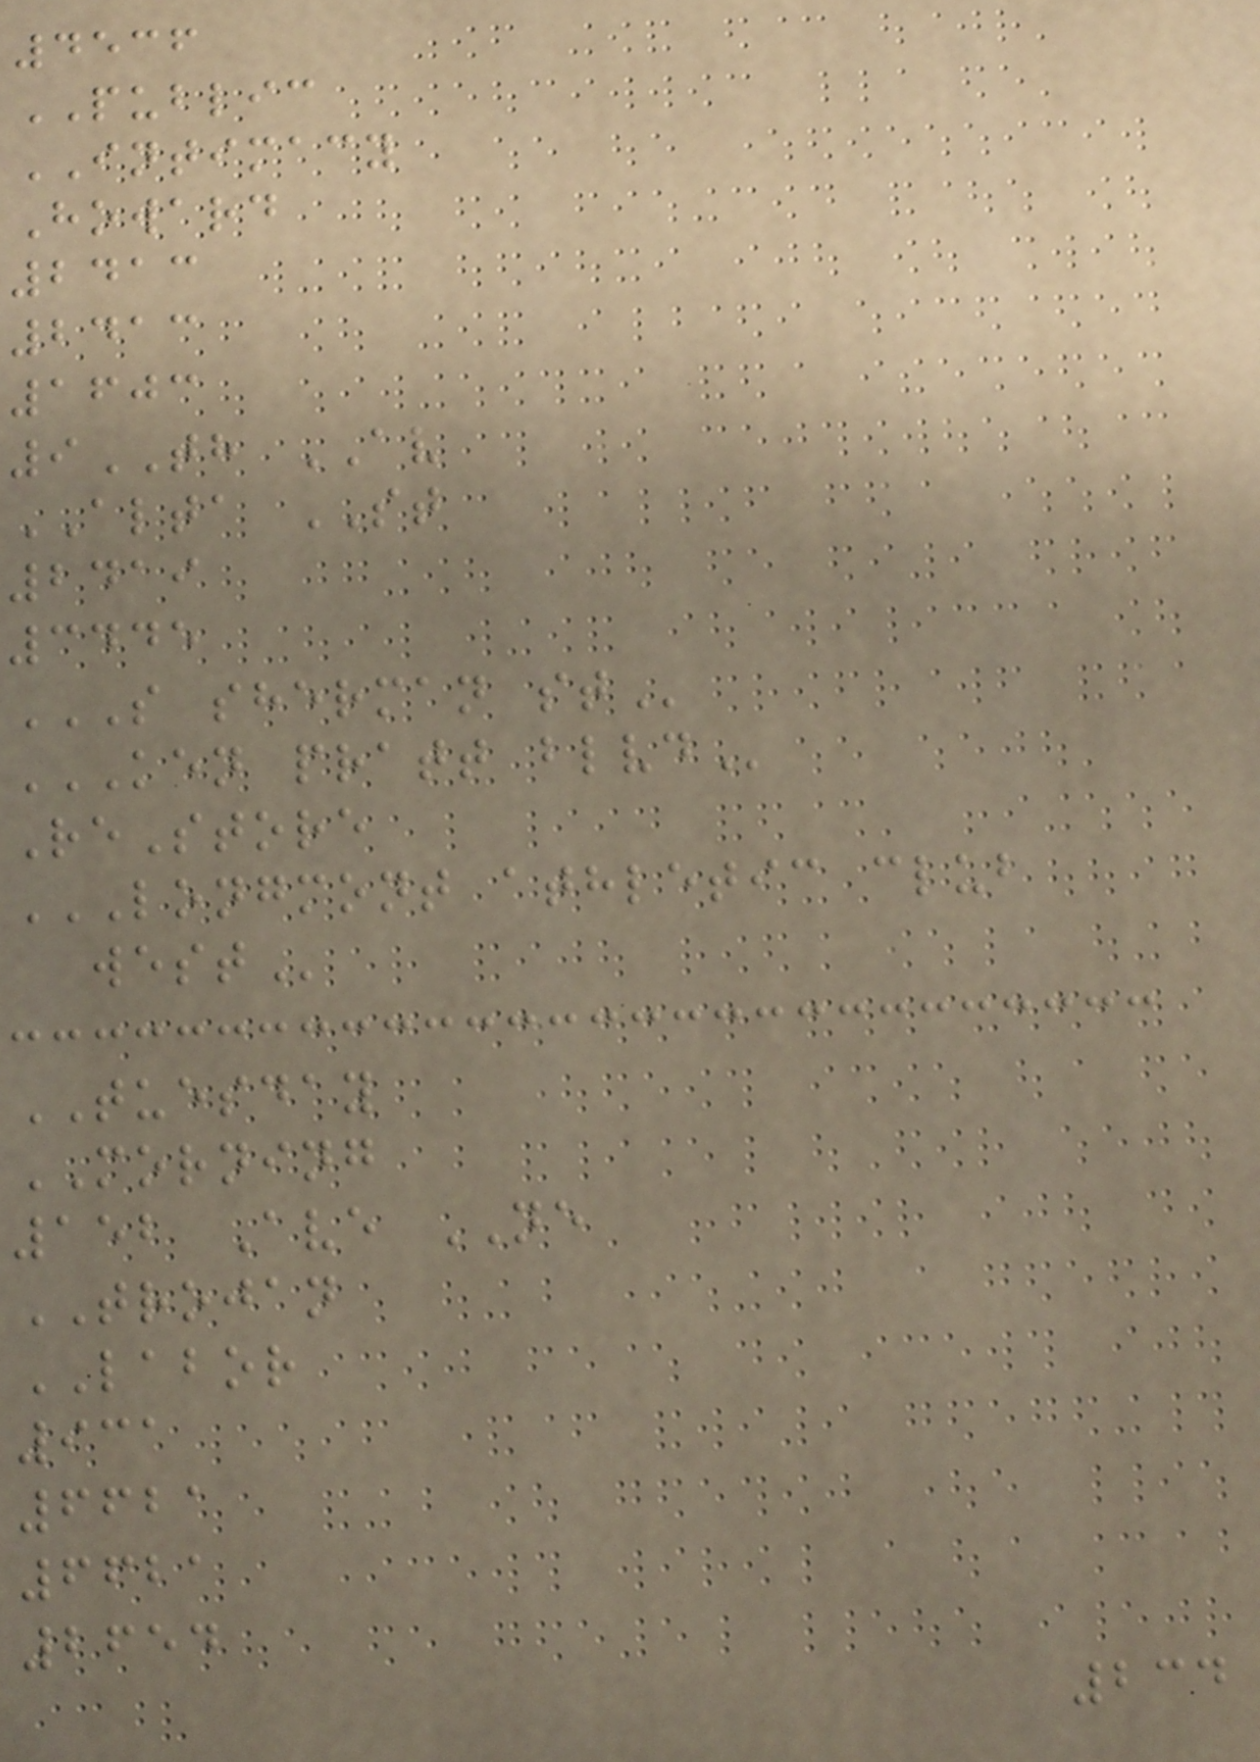4536
PUBLIC
INTIMACY
Howard
2413
2413
1603
9TH AV
ALTA ST
2419
3445
S SHERMAN ST
KEN PRATT BLVD
ReStore
LONGMONT ATHLETIC CLUB
WEST
TUESDAY
MORNING
152 Ave NE
TROJAN
LABOR
931
6621
6621
2654
234
